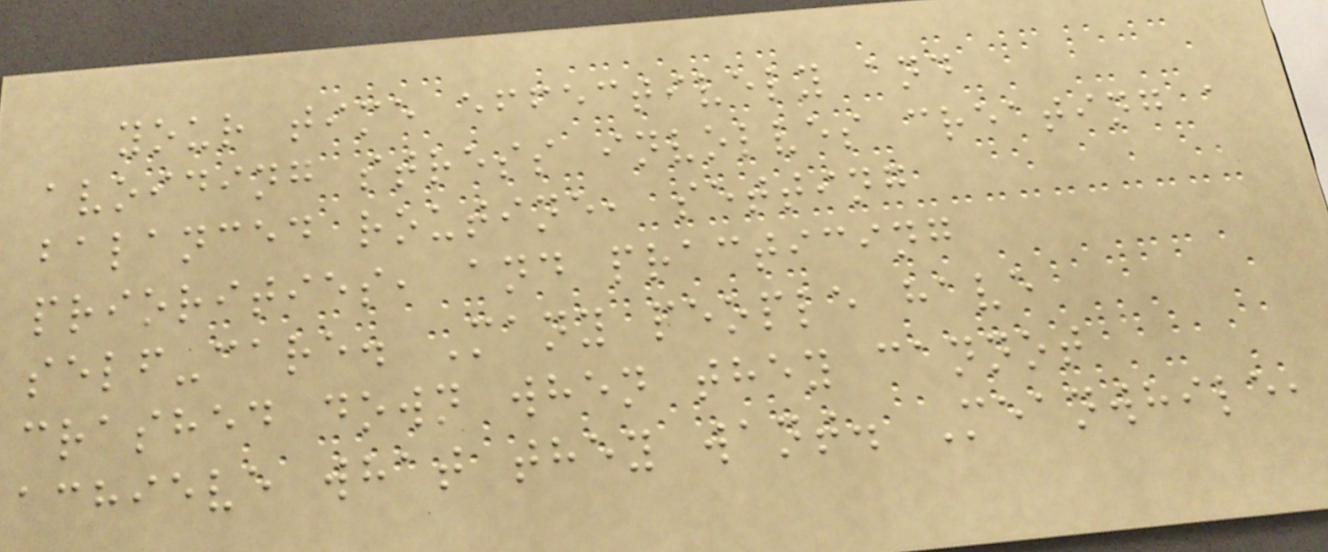your time effectively and
avoiding stress involves creating a
balanced routine, setting
priorities, and practicing
self-care. Many people have
crashed down when they cannot
achieve what they want. Meanwhile,
